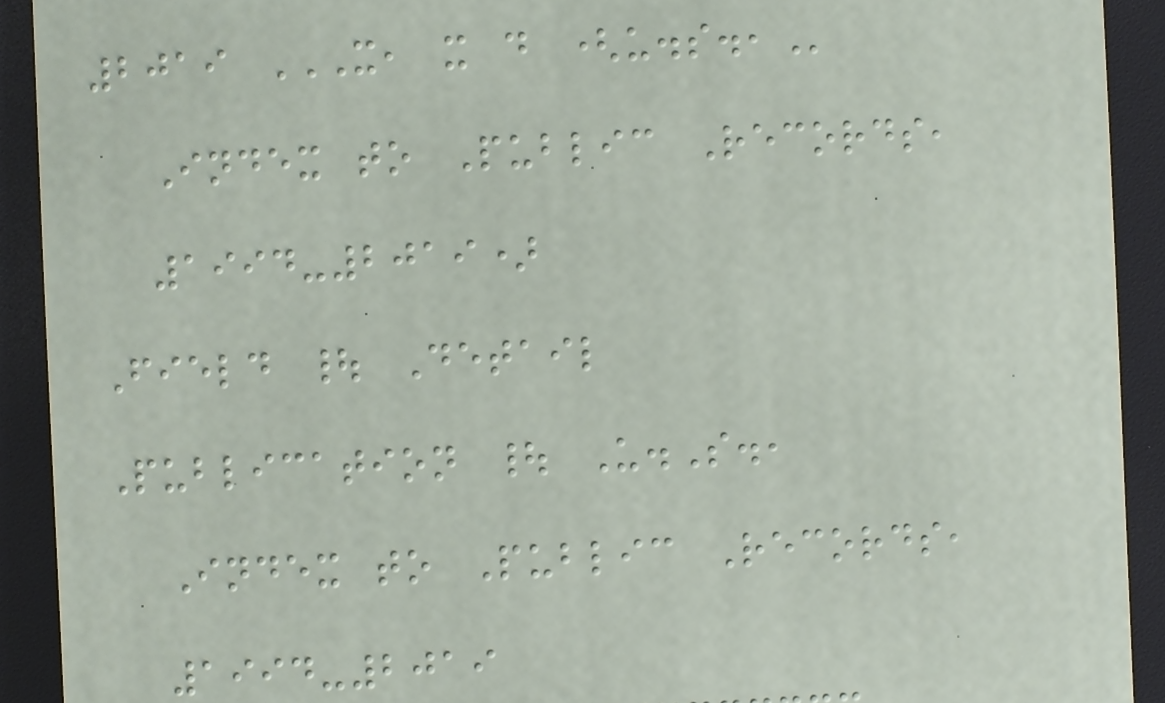2019 X, X D (U.S.,
Index to Public Records,
1994-2019)
Field | Detail
Publication | U.S.,
Index to Public Records,
1994-2019
